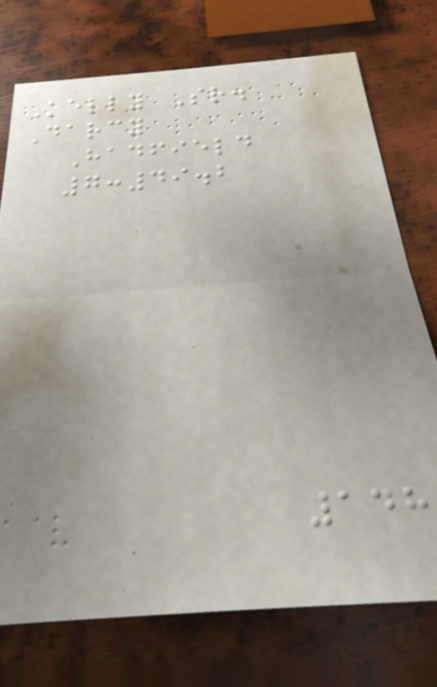Kelly Sr.
Darcy
Hadfield
7:49.2
148
